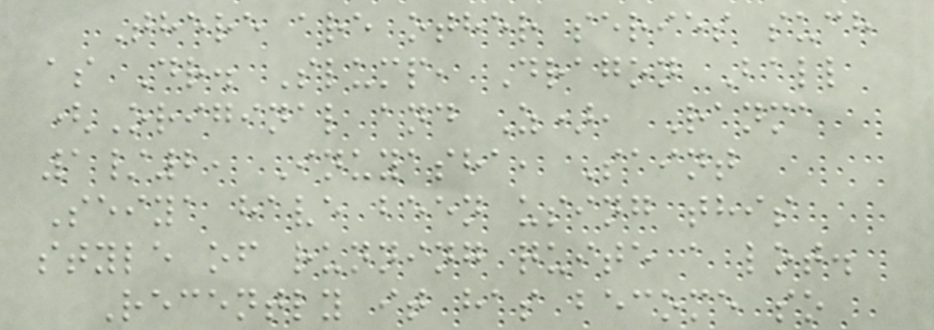There are other series such
as Dr. Slump, Dragon Ball
(Original and Z), Ranma
1/2, Inuyasha, Saint
Seiya have been using this
style of running quite a lot.
Recently it has become so
